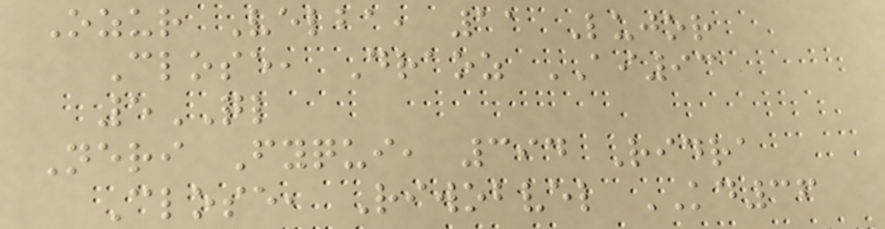Ozur Velba, 11 Lujor
Close, Draoz AI93
5QL
Neri Fyqui, 394 Ridra
Close, Riwobvel KD36
